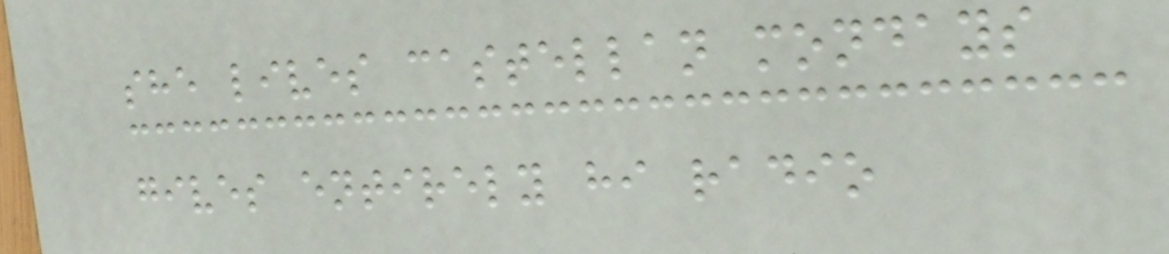she lives castellan mondays
gives entirely hi radio
